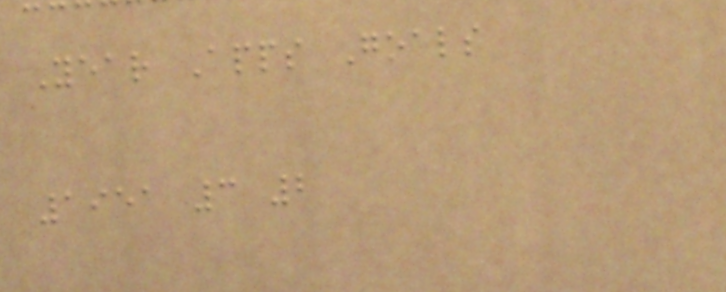Year Apps Goals
1951 3 2
